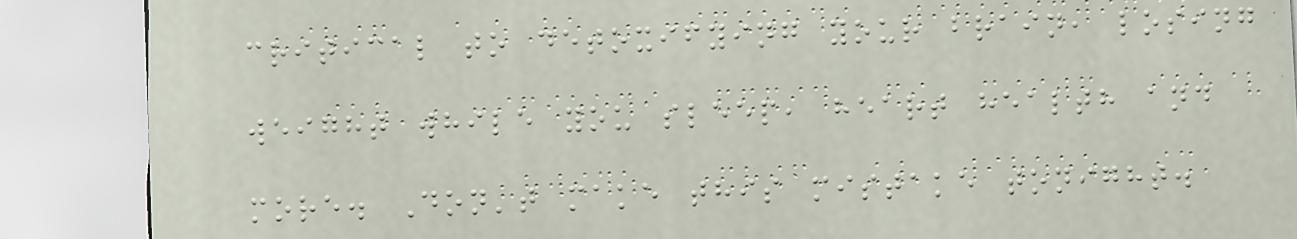critical to detoxifying your brain, losing
weight while you sleep, heart health and
more. Don't make this mistake tonight.
